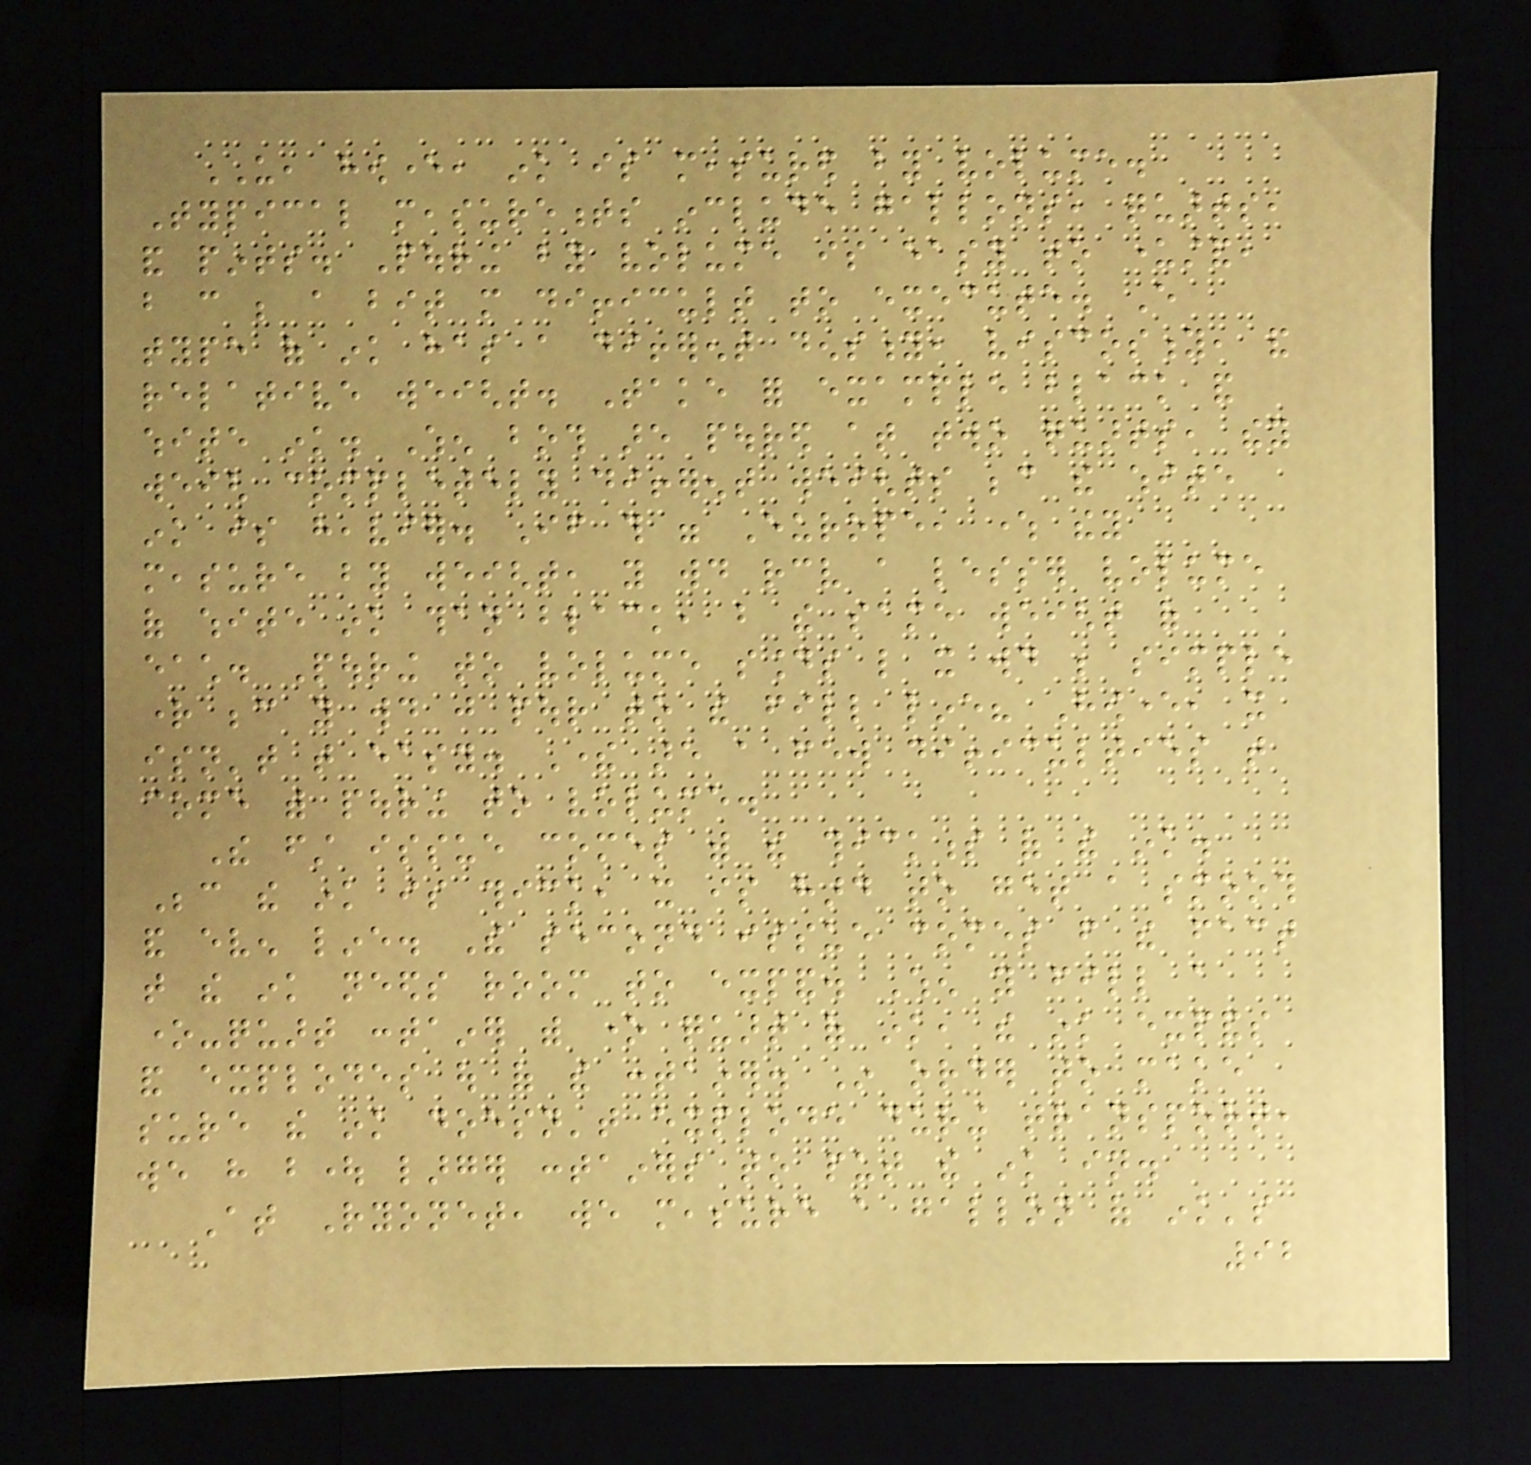US, however, ink is measured by volume.
Typical measurements include gallons, quarts,
and pints. Pouring by volume is easy to understand,
but can be a bit more difficult to execute. Every
type of ink has a different density, viscosity, and
relative weight. Take for example black and
white ink. When both are poured at two quarts, they
weigh completely different weights because the white
ink is heavier. If this were Europe, where they
measure by weight, you would receive a lesser volume
of white ink than black, but the same weight of
each. Pouring to volume sounds like it would be simple
right because you would just pour to the fill line? However, it
isn't that easy. There are a few difficulties that
come with pouring to volume.
The first issue comes with the thickness of the ink.
Because the ink is thick, it is hard to get a smooth
and even line. The second issue comes from the fact
that the ink needs room to expand. When you fill a
one-quart container with one quart of ink, the ink expands
and explodes out of the container. In order to make
sure the ink doesn't explode during transport,
we have bought larger containers to put the ink in.
At Ryonet, we measure a gallon of ink's
92
